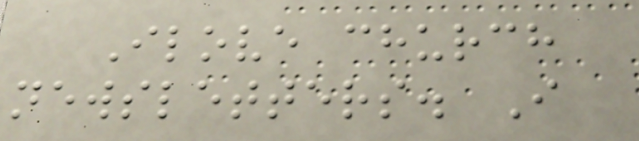Ilove church
newsletters. I
